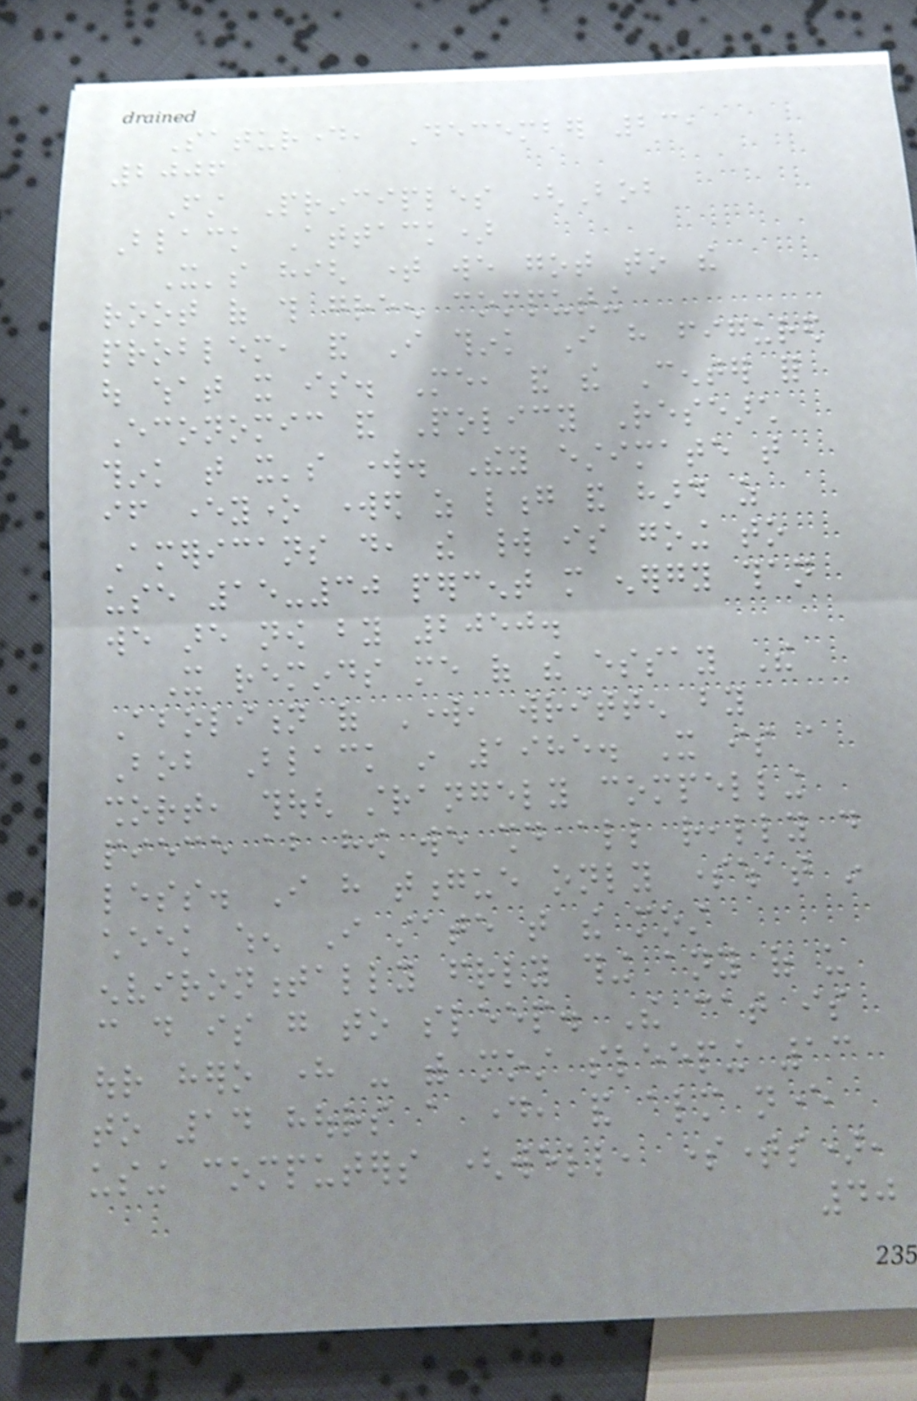Saturday, December 23,
2006
First Principles (Bob
Black Attack)
It's high time we got to the
root of this green computing
problem, and I think I have figured
out what it is. Me, and the Center for
Economic and Policy Research
think that it's work. They estimate that
if everyone worked as long and hard as
Americans do, the world is going to
use 15-30 percent more energy than
we are now by 2050.
It reminds me of the essay The
Abolition of Work, written by
Bob Black in 1985. It is a
short, though strangely compelling
piece about how we should all really do
less. I have tongue only somewhat in
cheek when I state that the most
environmentally friendly thing any of us
can do is go to sleep. The cat is
our hero here - with most sleeping 13
to 14 hours a day, and almost never
using computers (well, sometimes),
40
